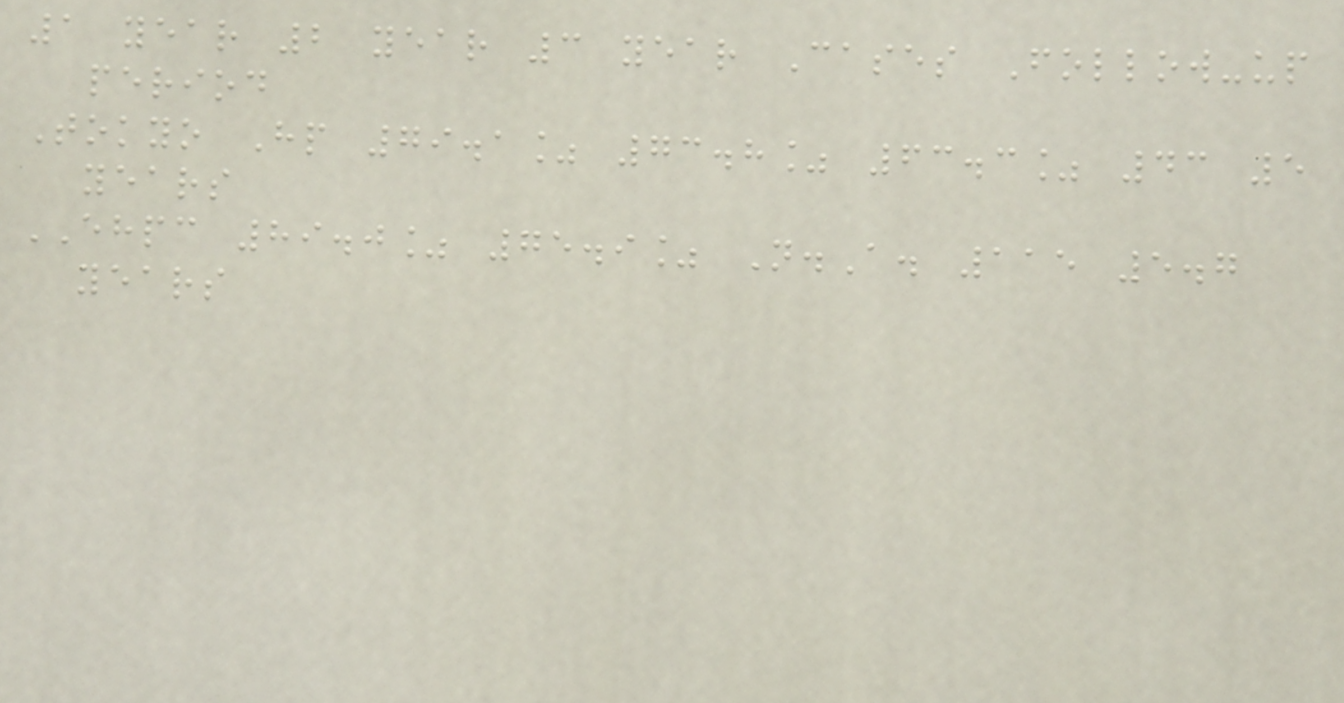1 year 2 year 3 year Cases Follow-up
period
Tokyo Hp 79.1% 73.8% 63.3% 43 5
years
EHPC 89.0% 75.9% N.A. 115 5.7
years
